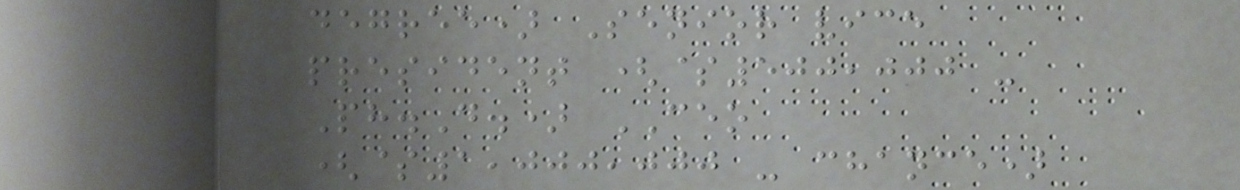degree) Senior vice
president ($500,000 -
Ph.D.) CEO
($1,000,000 - chance)
